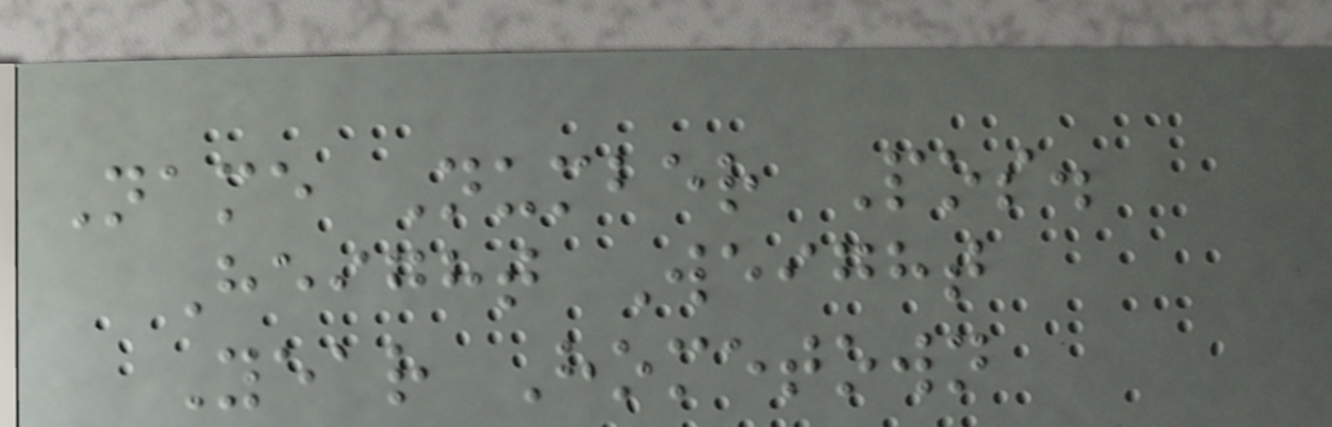Name Number Pos.
Height Weight
Year Hometown
